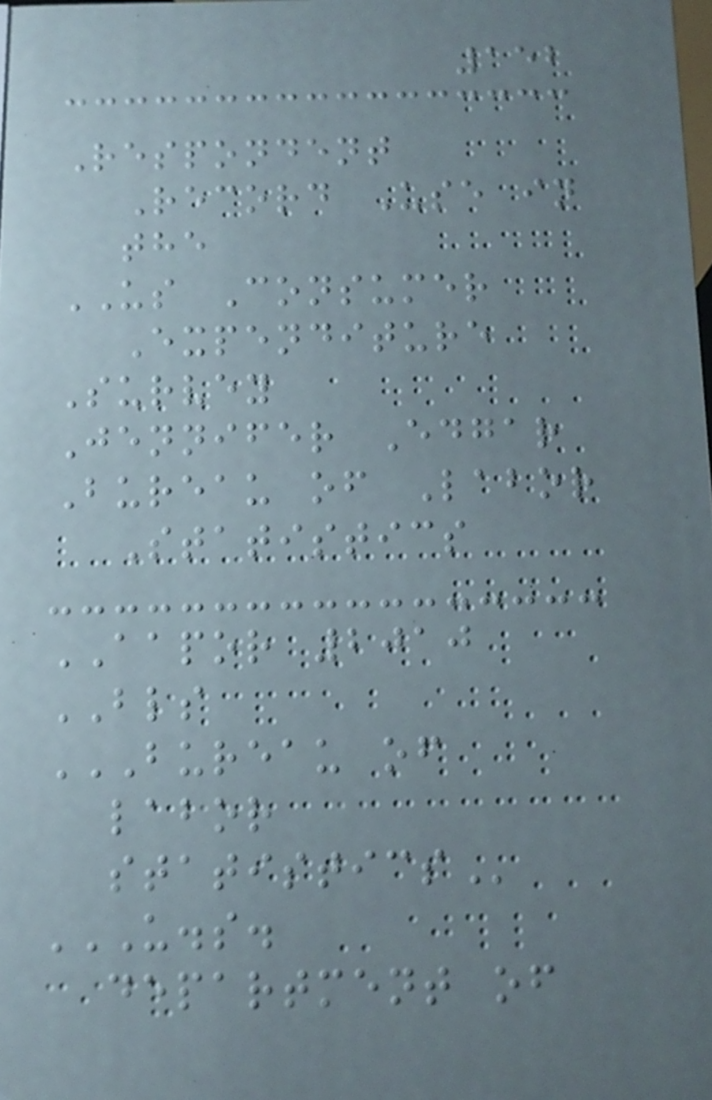152
Respondent
Record Use in
the
US Consumer
Expenditure
Survey
Jennifer Edgar
Bureau of Labor
Statistics
AAPOR 2010
BLS
BUREAU OF
LABOR
STATISTICS
U.S.
DEPARTMENT OF
